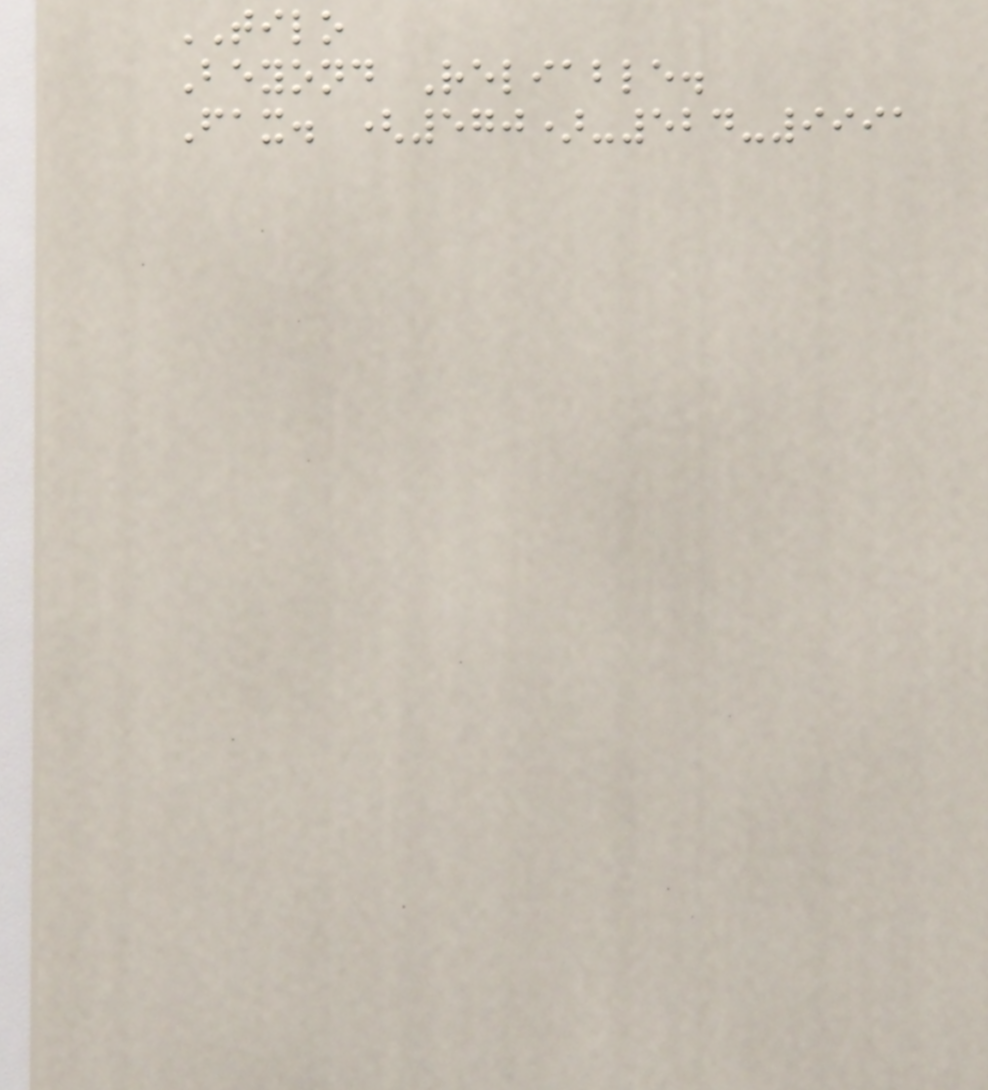TILO
Beyond Reliable.
Fax. (570)-524-9991
